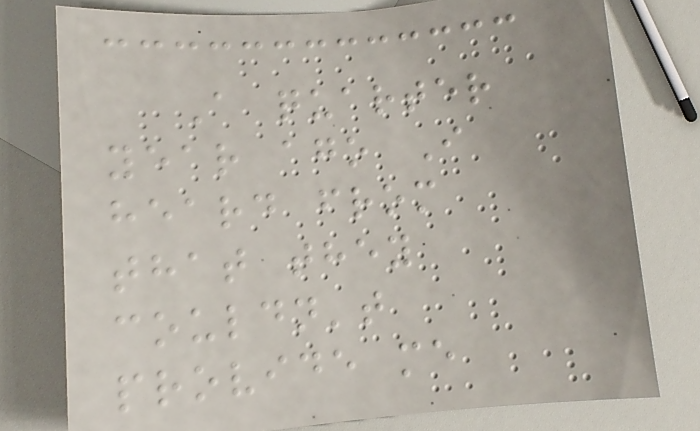A quarter
year ago I
heard from
that they
couldn't
provide me
